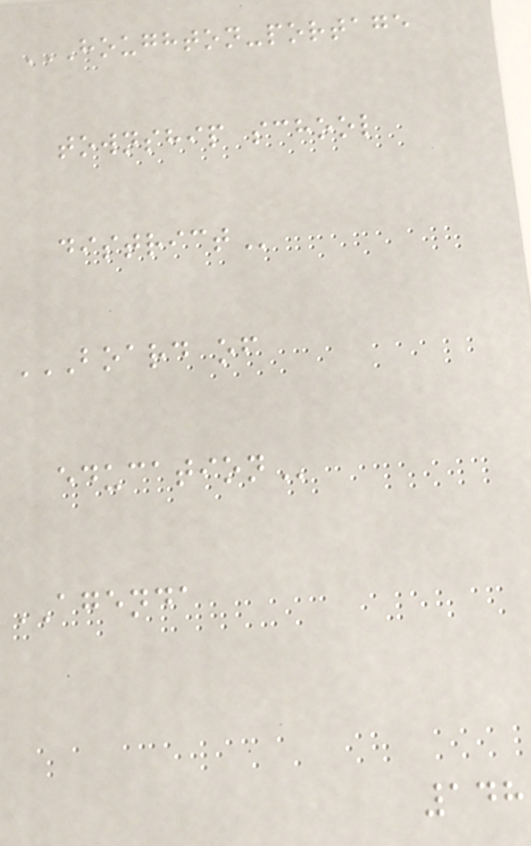HOUGHTON-PORTAGE
TOWNSHIP SCHOOL
DISTRICT
BOARD OF
EDUCATION
AGENDA
148
